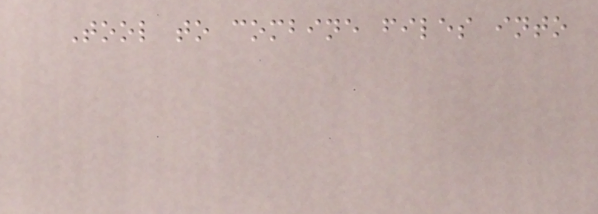Tool to combine files into
